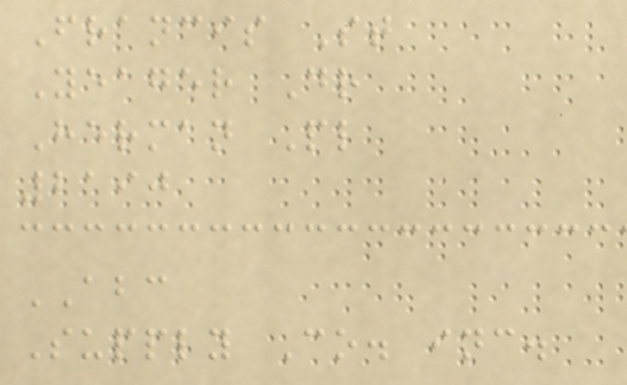Francis St
Yeager Dr
Herman Pl
2190
ABC
Supply Co. inc.
